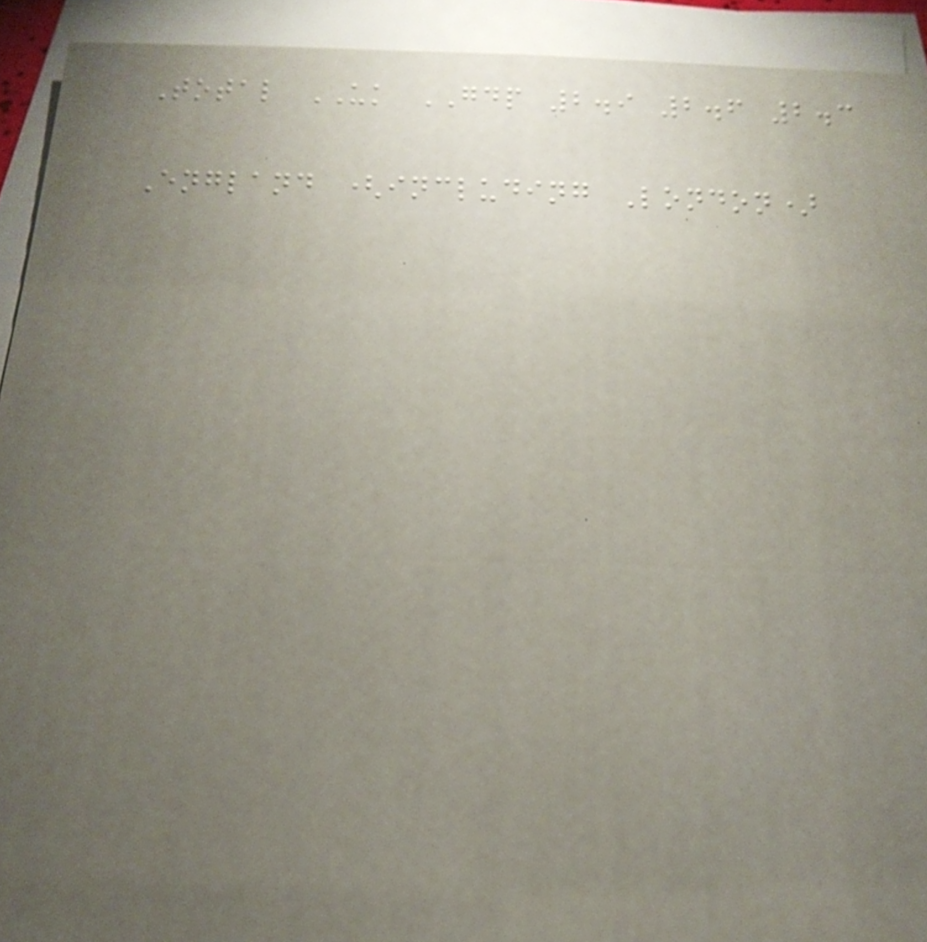Total UK GDP 2.9 2.6 2.3
England (including London)
